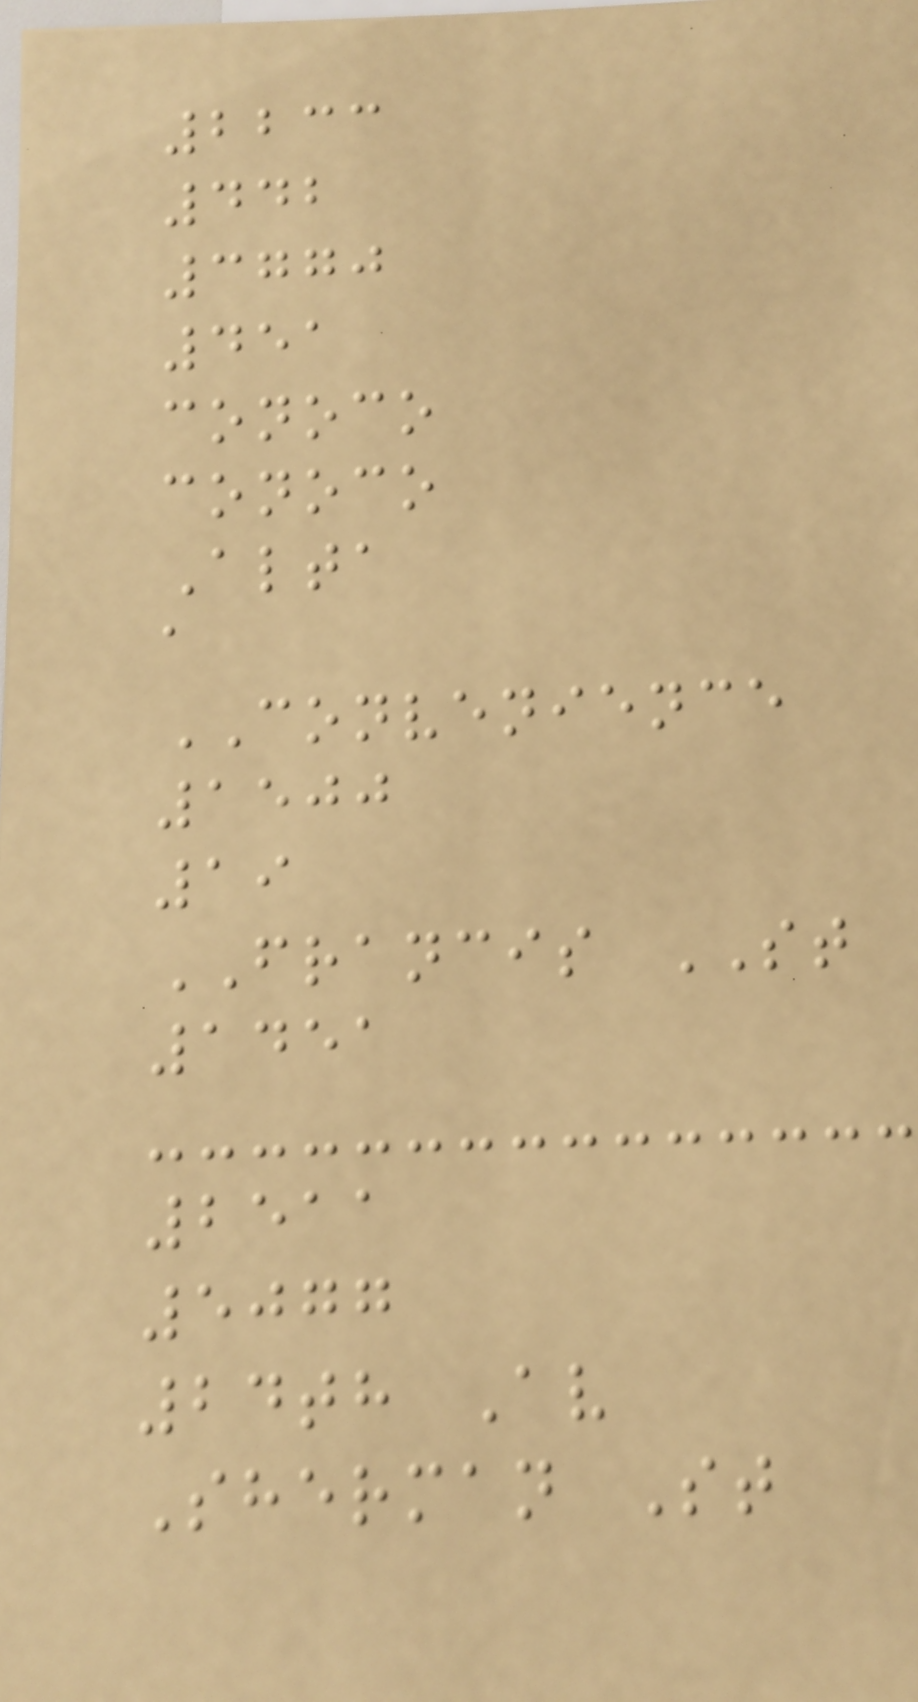2233
442
3770
451
conoco
conoco
Alta
a
CONVENIENCE
1500
19
FRANCIS ST
1451
2511
5077
24th Av
Sherman St
